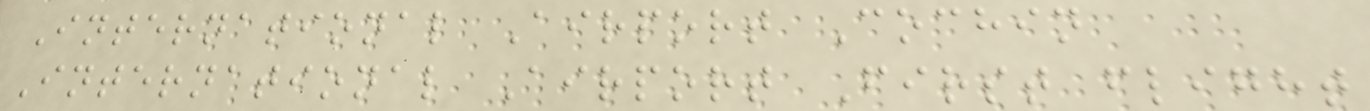International Airport Cochin
International Airport First flight
